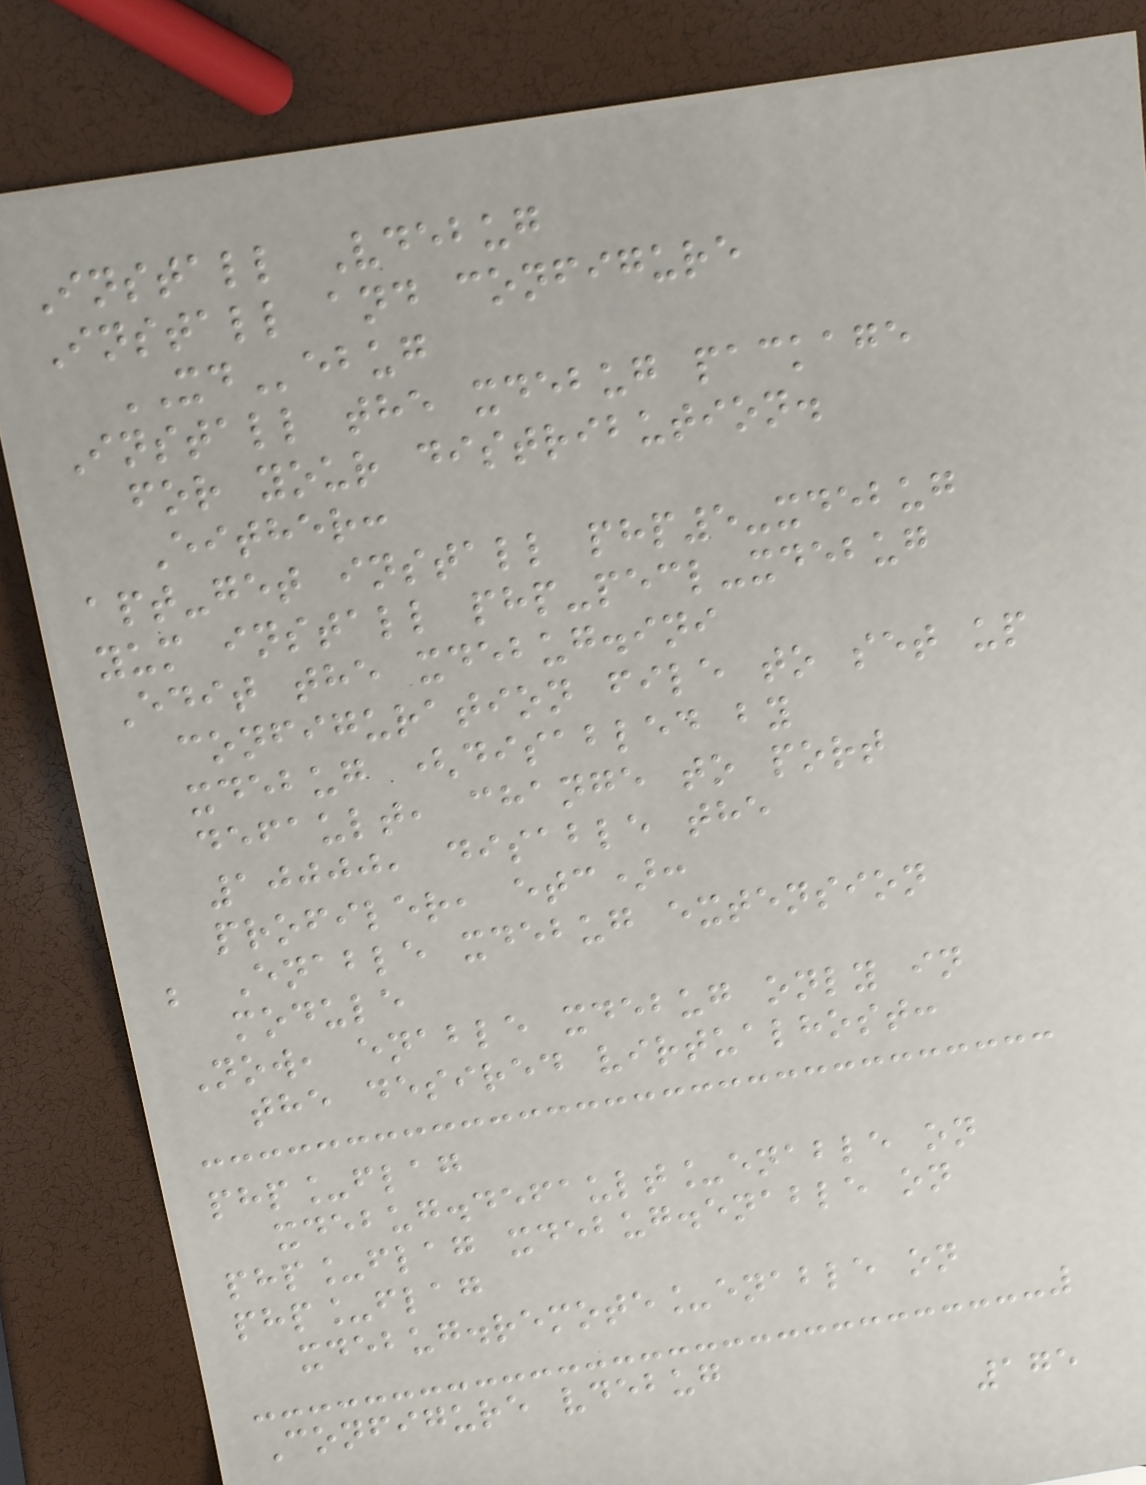Install Vdebug
Install and configure
XDebug
Install the xdebug package
for your distribution.
Either:
apt-get install php5-xdebug
yum install php-pecl-xdebug
Edit the xdebug.ini
configuration file to set up
xdebug (disabled by
default, change to port
10000, disable the
profiler, etc):
; Enable xdebug extension
module
Now, enable xdebug only in
the desired virtualhost:
php_flag
xdebug.default_enable on
php_flag xdebug.enable on
php_flag
xdebug.remote_enable on
Configure vdebug
175
